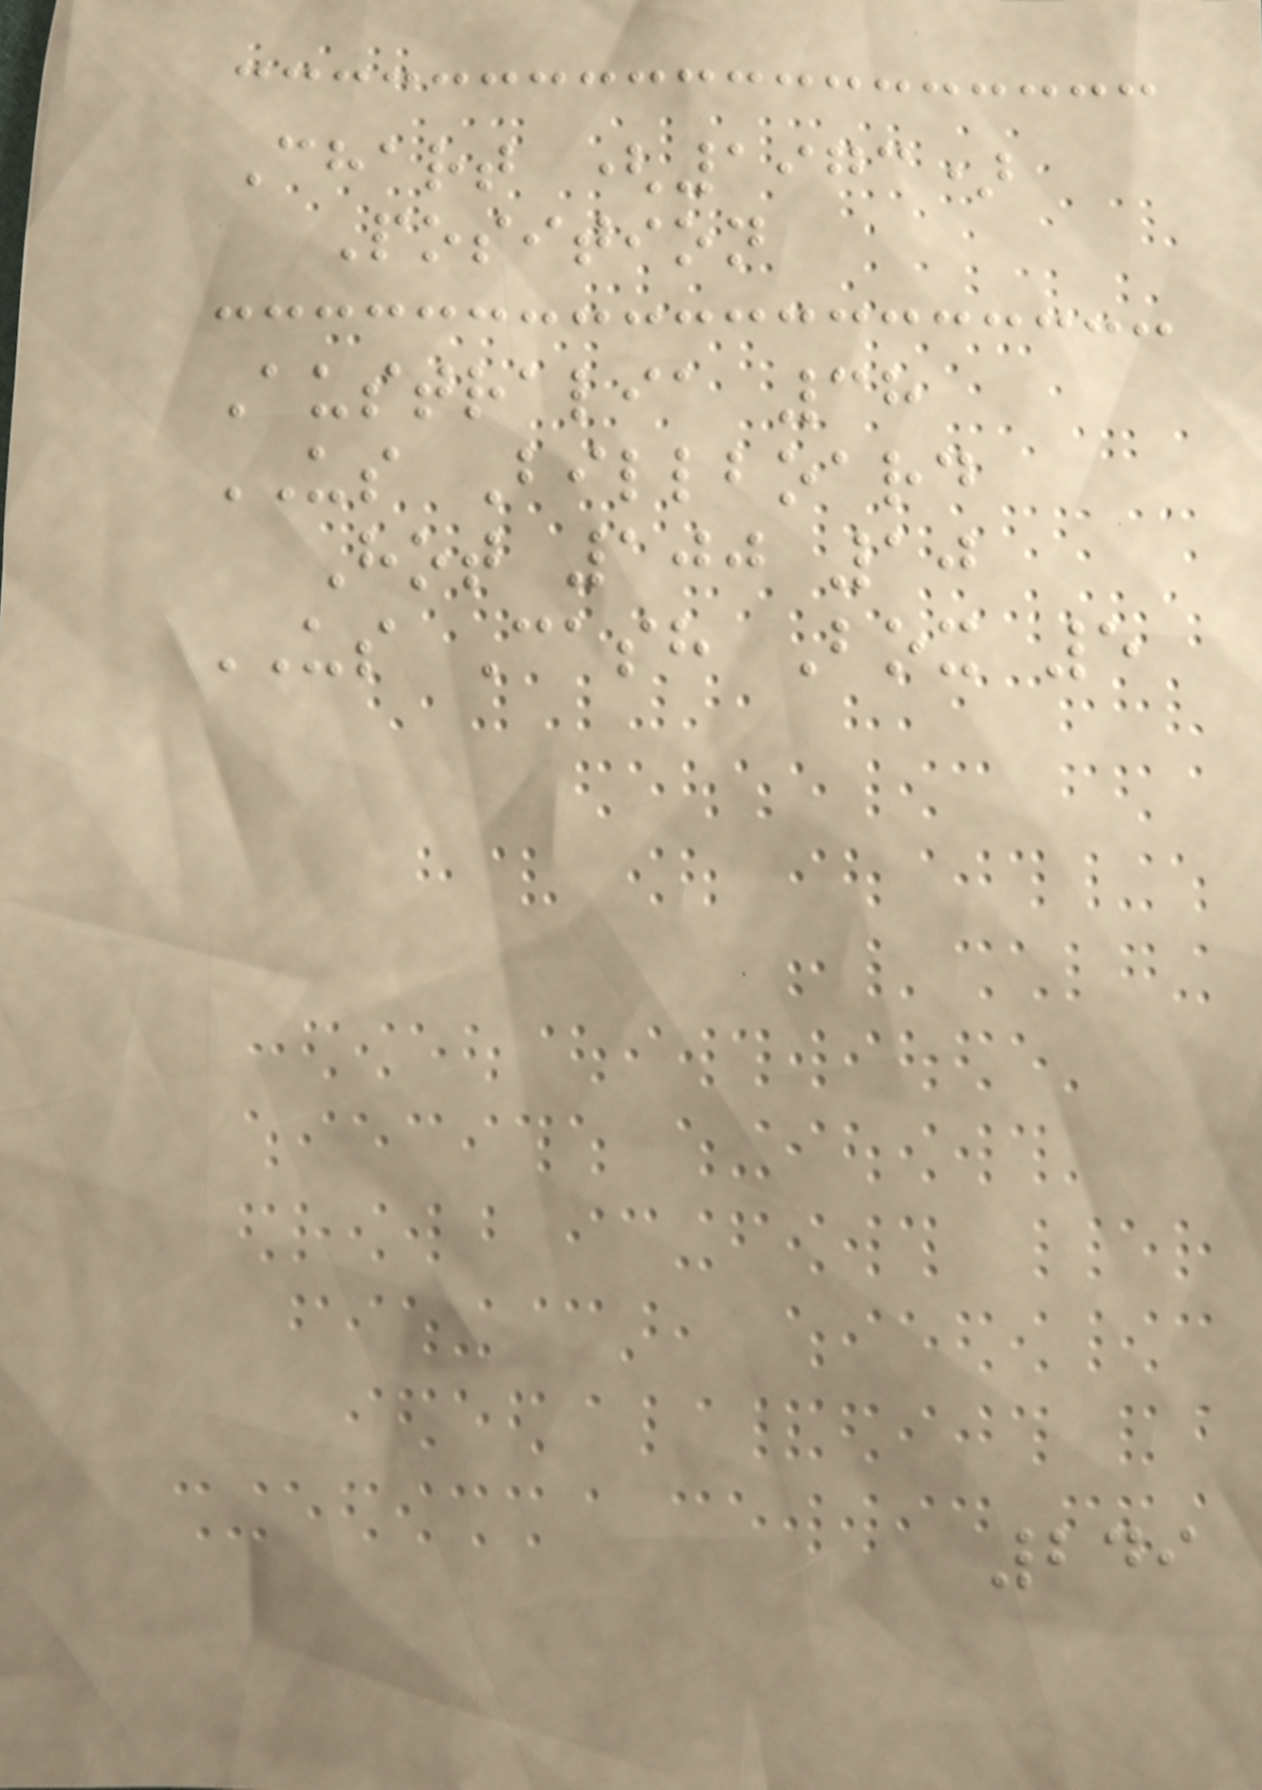Chart (1973)
Position
Australia 38
US Billboard
Hot 100 10
US Cash Box 5
249
